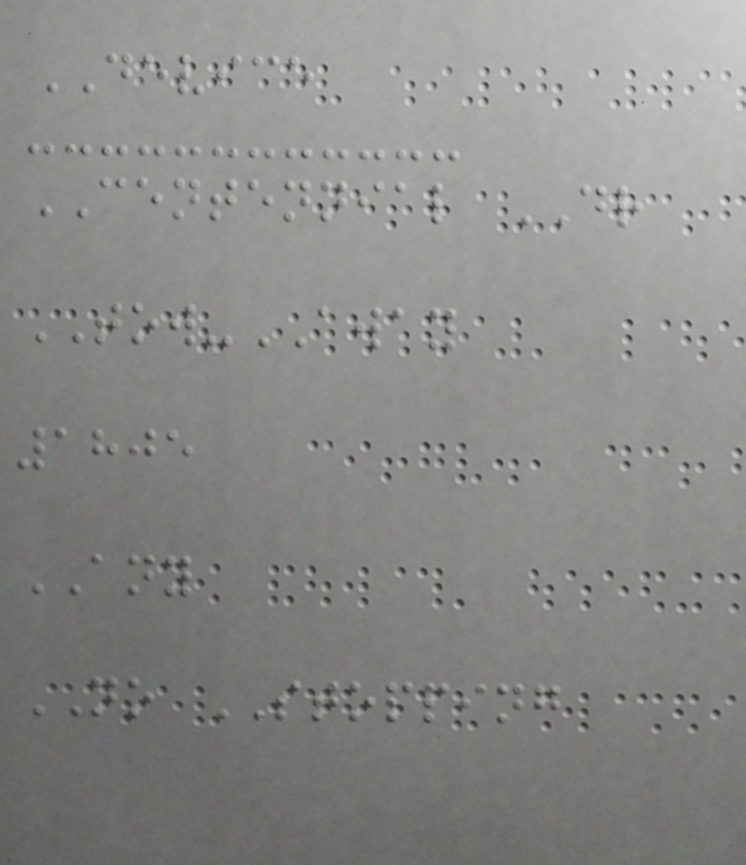DEVICE
CENTENNIAL DR
TOW-AWAY
1805
ANY
NO STOPPING
